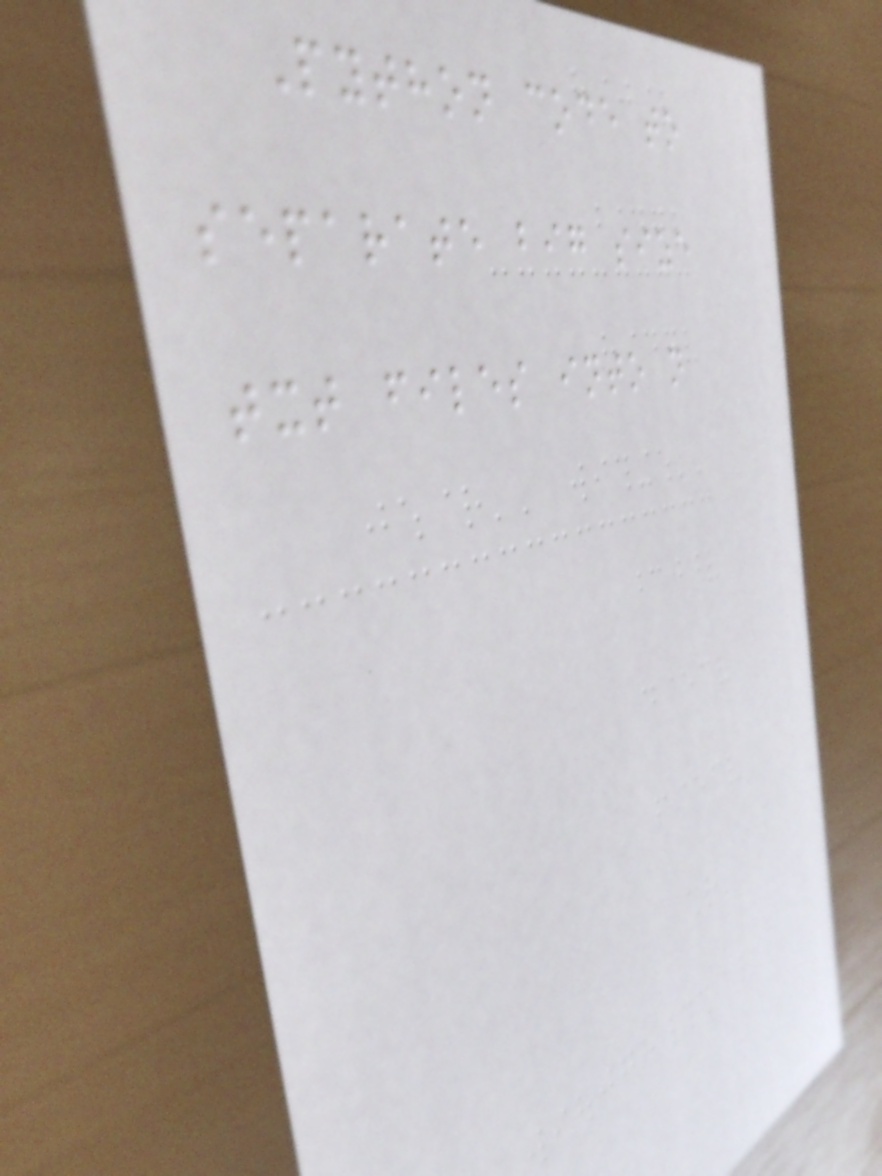Python code to
separate big size
txt files into n
